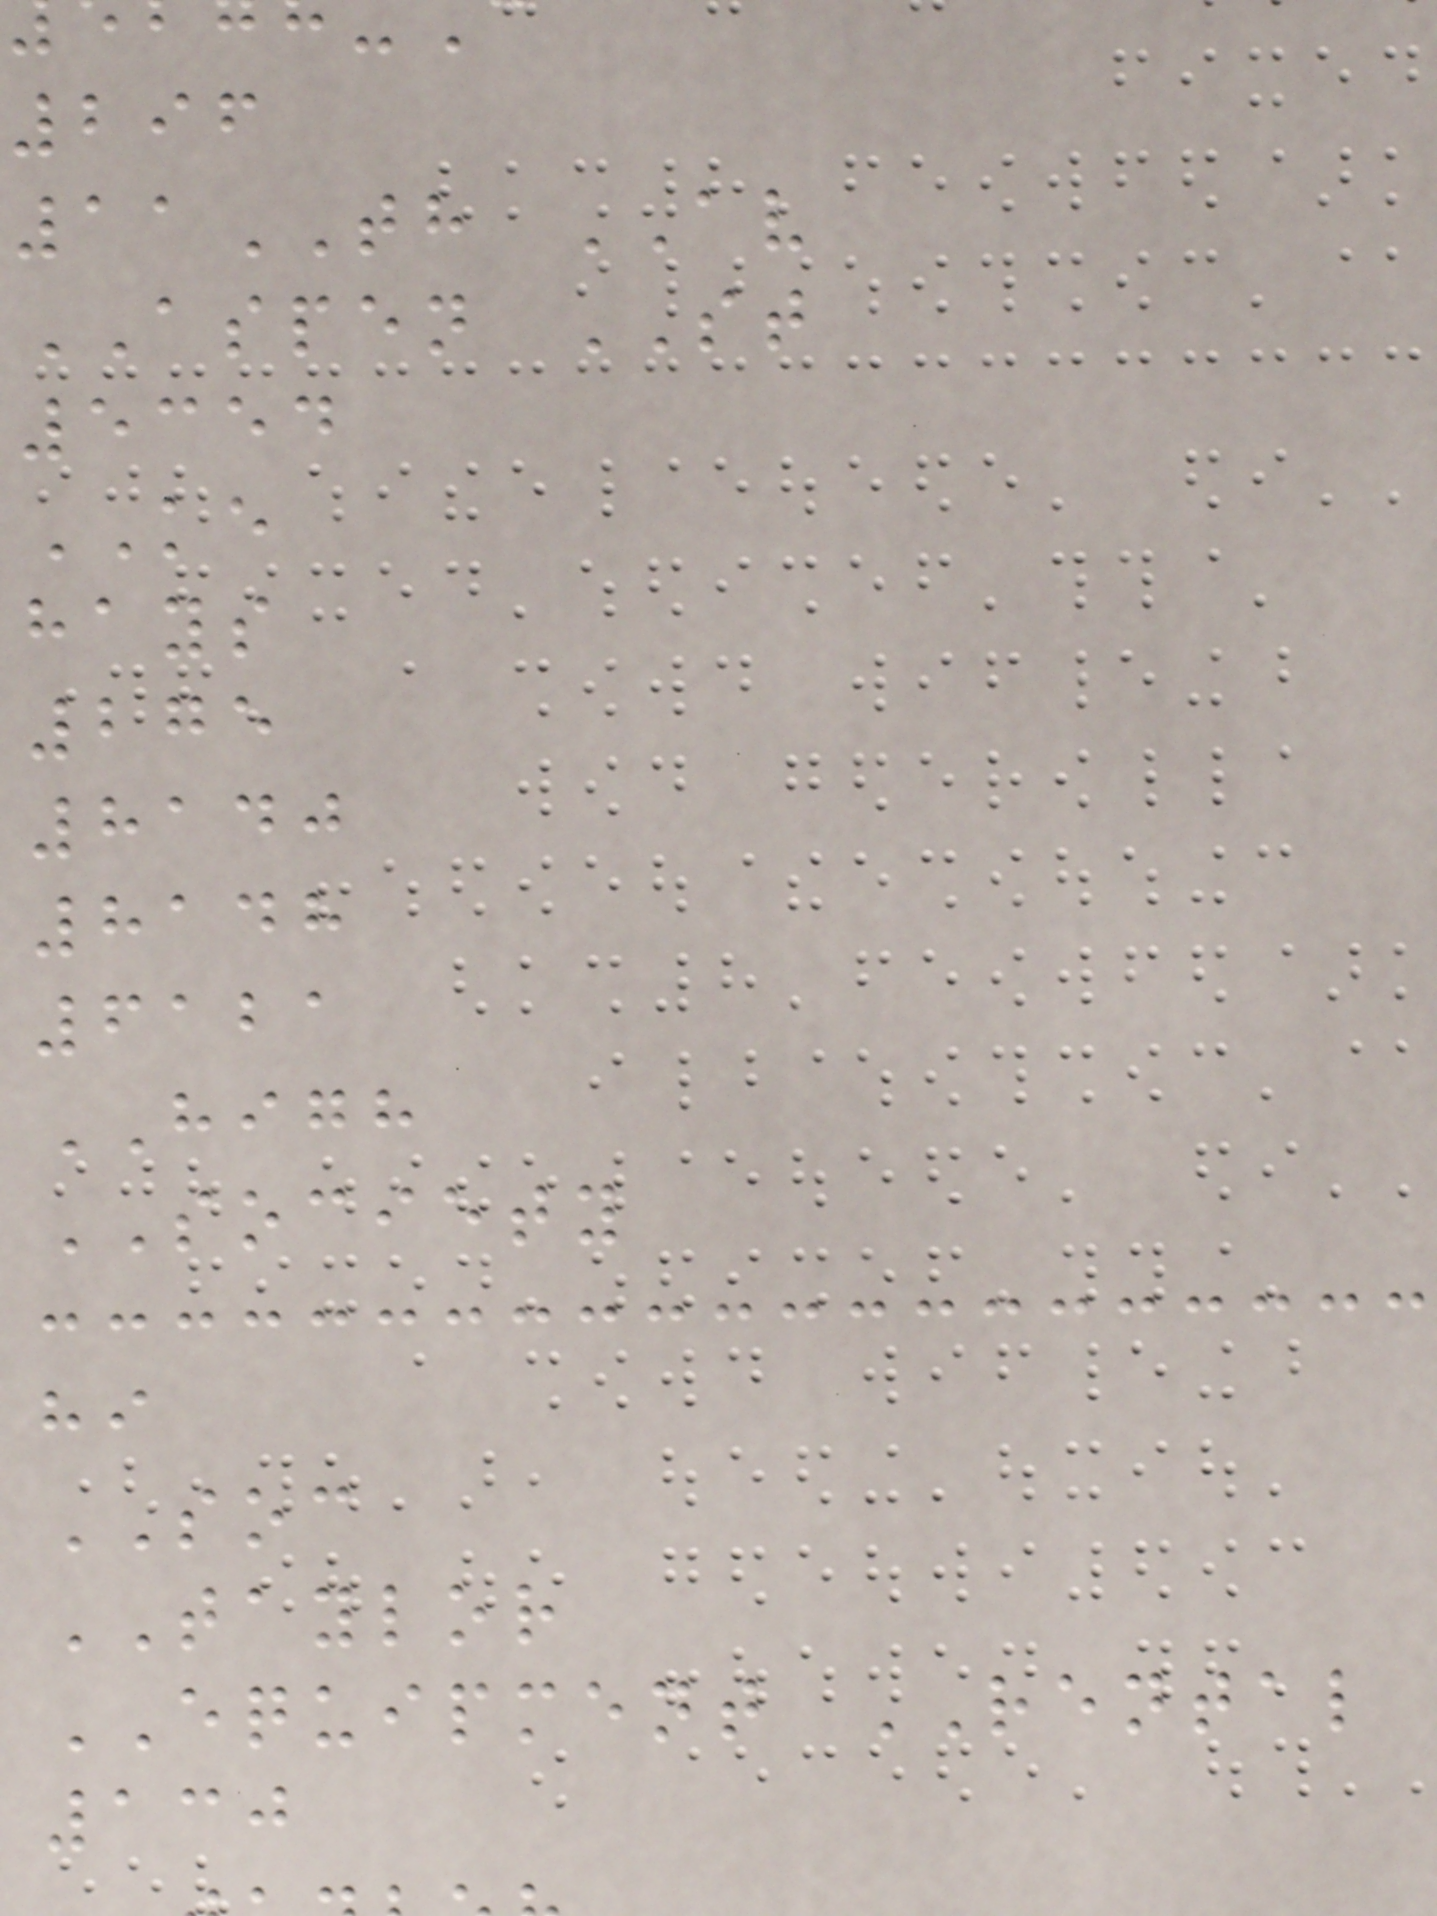296
11TH AV
ASPEN ST
5354
KE
hays
275
8140
8148
6121
HIGH
SOCIETY
hi
SOC
TAYLOR
EQUIPMENT RENTAL
130
